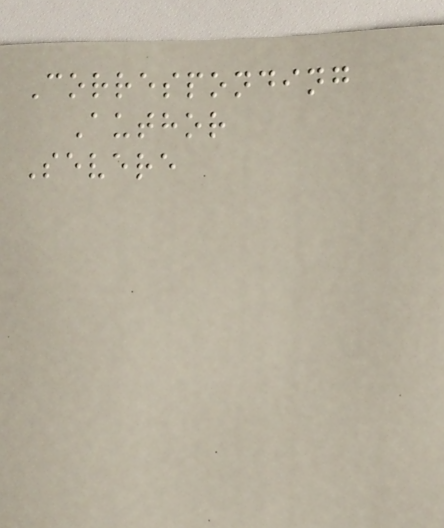Corresponding
Author
Severe
